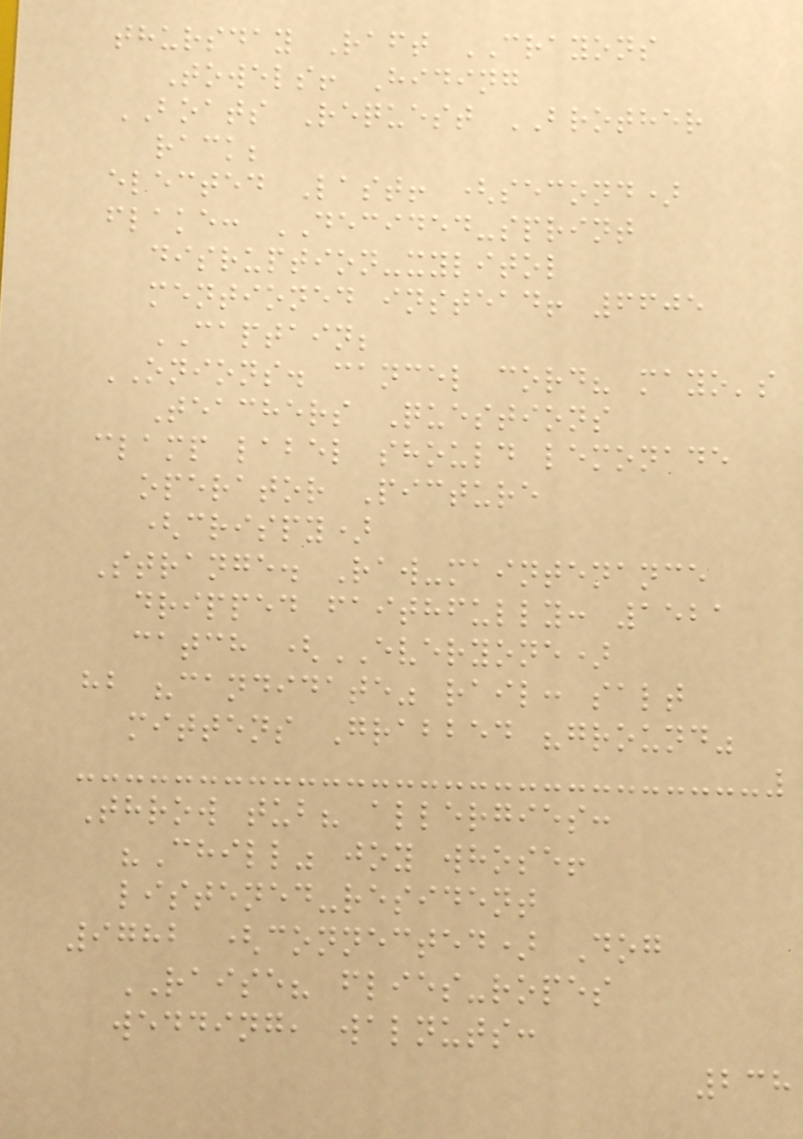thursday Raft CRAYONS
Towels! Hiding
BOATS Request BROTHER
rack;
elected Last! (second)
flake: DECIDED-sprint
disruption-xylitol
mentioned instead! 6605
CAPTAIN;
ONIONS. cancel cord? mayo's
Teachers Questions
clamp label should lemonade
operator Picture
(crispy)
Strange. Raw-maintenance
dripped faithfully: 1521
catch (EVERYONE)
hb "candidate" rail: salt
mittens Grabbed "ground"
Throw tub? allergies:
"Chill" joy whose!
listened-resident
9782 (connected) Dog
RAISE? flies-ropes
wedding, walnuts:
238
